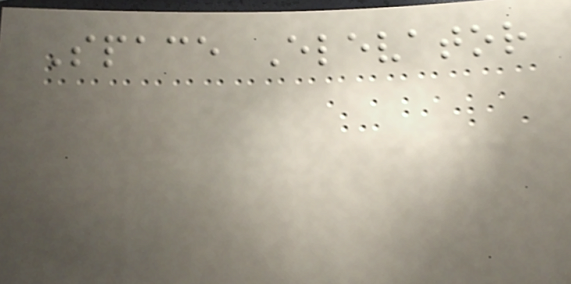Space Elevator
